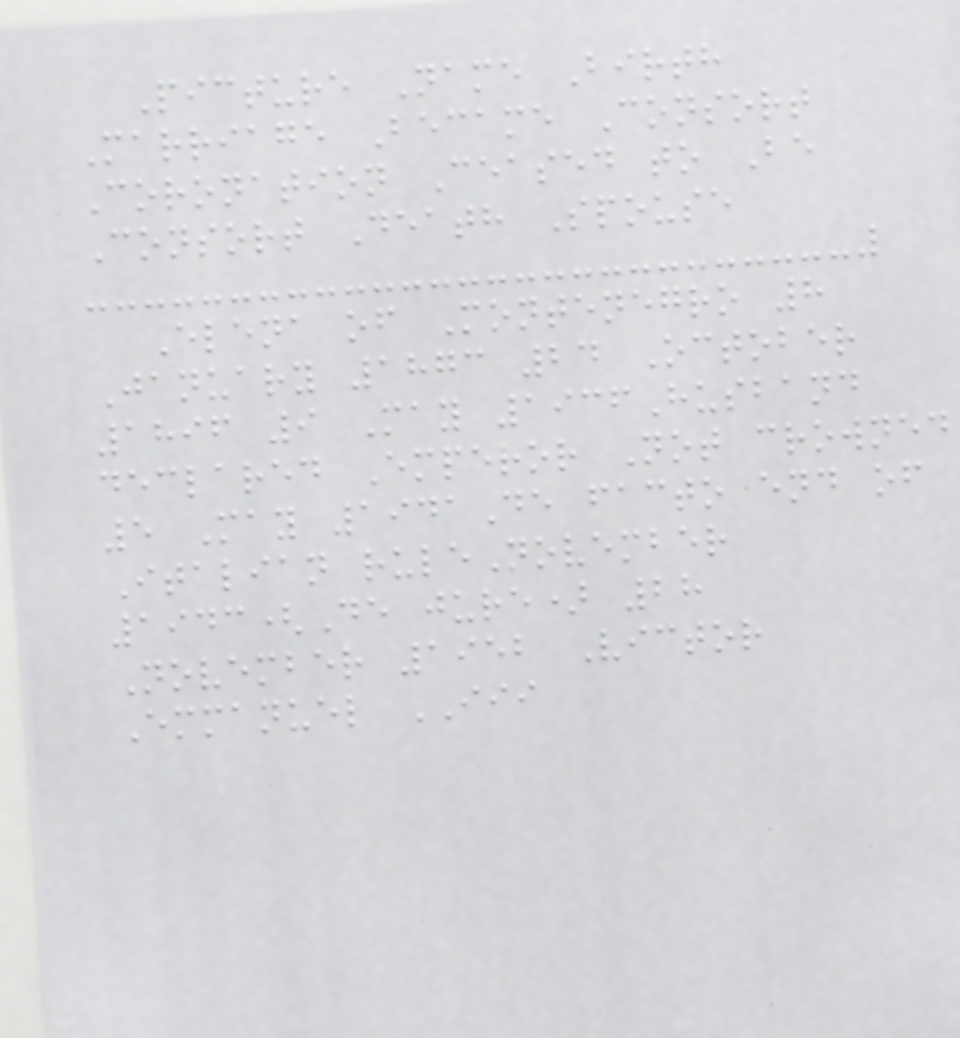Picture Name Birth
Marriage Became Consort
Coronation Ceased to Be
Consort Death Spouse
Elena of Montenegro 8
January 1873 24 October
1896 9 May 1936Husband
declared Emperor Not crowned
5 May 1941De facto end of
Italian ruleNovember
1943(De jure) 28
November 1952 Victor
Emmanuel III
